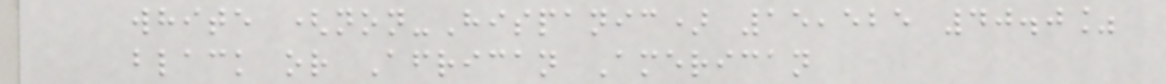white (non-Hispanic) 15,525 40.0%
black or African American
